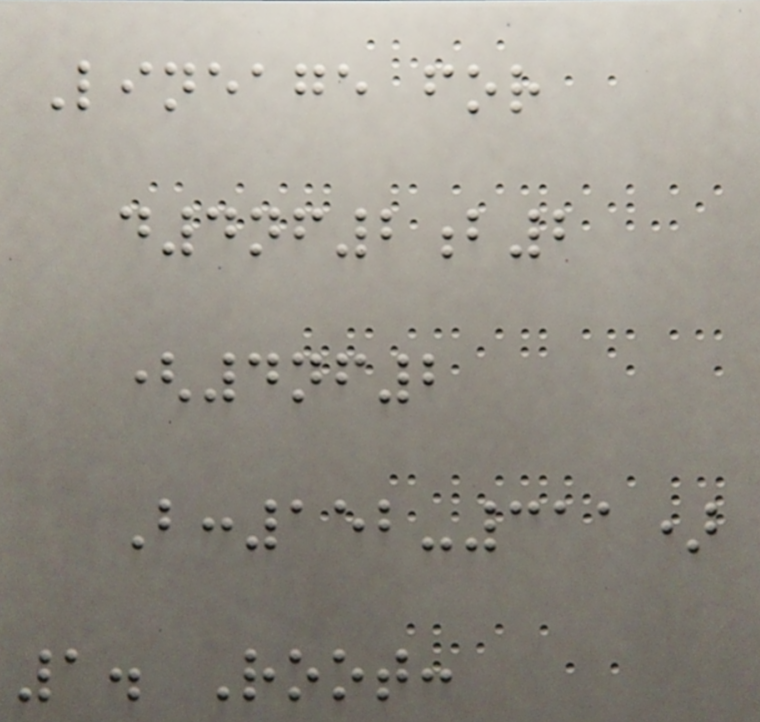Lineage for
d4nf2b2
(4nf2
B:152-311)
1. Root:
